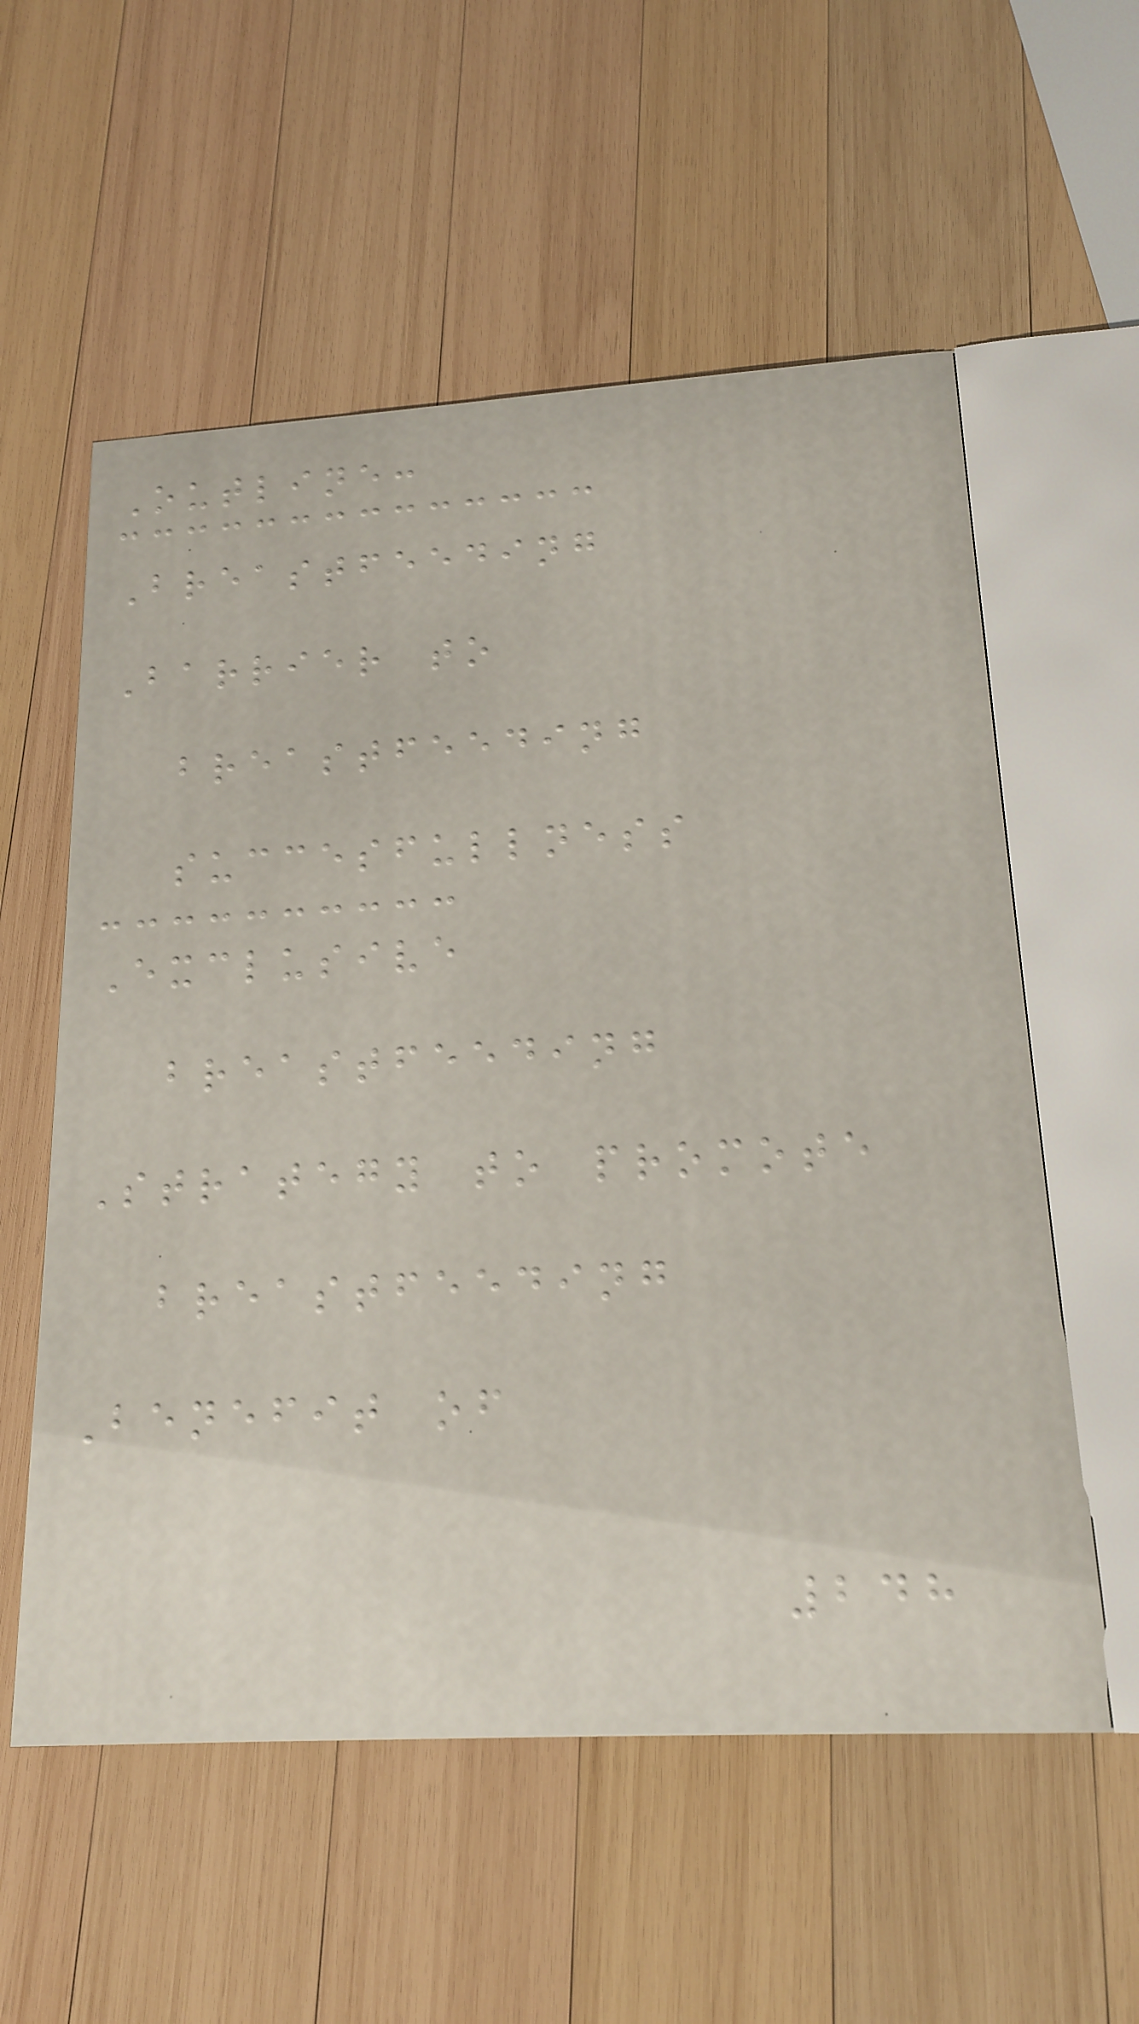Outline:
Breastfeeding
Barrier to
breastfeeding
succesfullness
Exclusive
breastfeeding
Strategy to promote
breastfeeding
Benefit of
248
